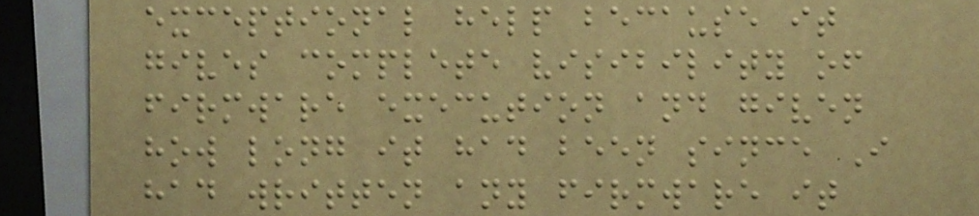exceptional help because it
gives complete visibility of
firmware execution and given
how long it had been since I
had written any firmware it
